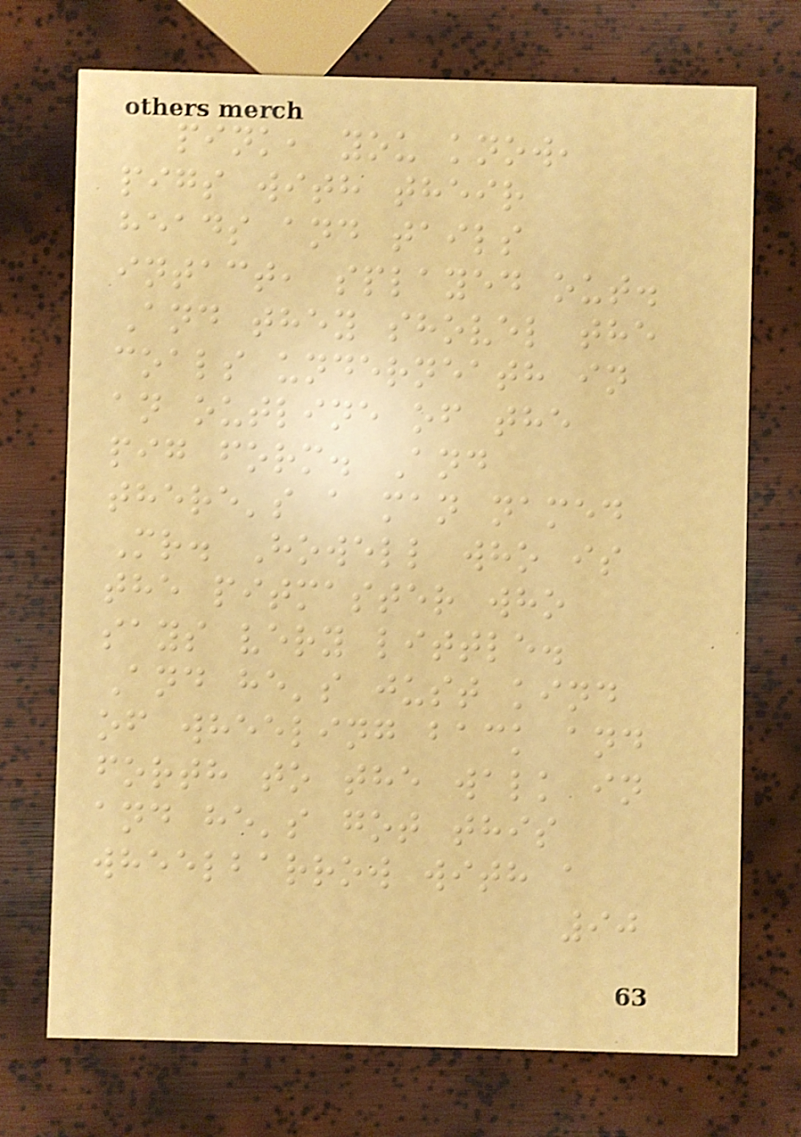pink, you know,
pigs with their
heads and tails
intact, splayed out.
And they shovel the
coals underneath in
an outline of the
pig form. And
there's a man named
Mr. Howell who is
the pitmaster who
says very little.
And he's just kind
of wheeling back and
forth to the walk in
and he's got this
wheelbarrow with a
90
